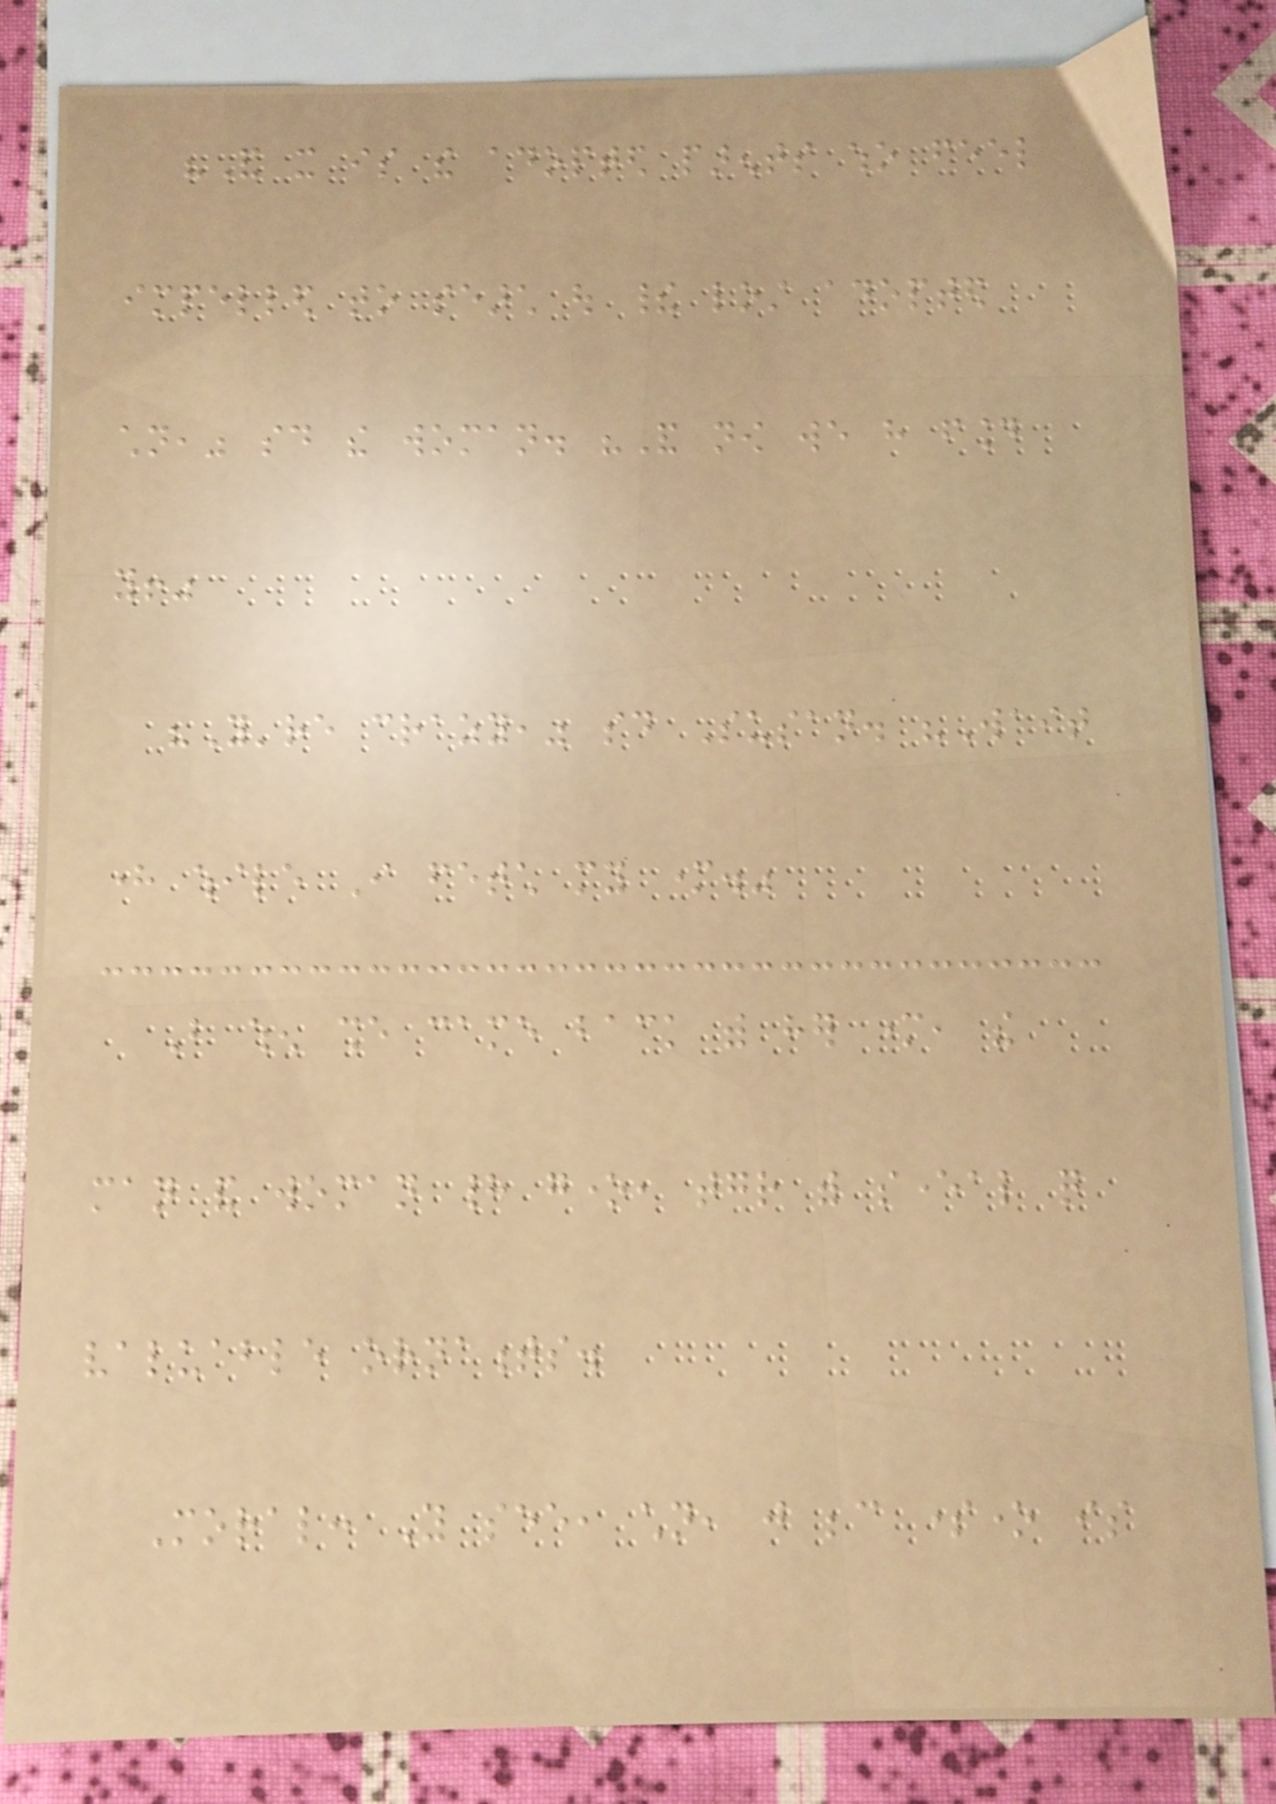"And it is the adopted parents who feel
impelled to search out their lost adopted
children," said the woman. "And now we have found
you!"
"You're crazy," said Susan. "Wait
here while I fetch my mother."
But when she came back with her mother, the
man and woman had gone, together with several quite
valuable ornaments.
Moral: You see, children, just because someone is
